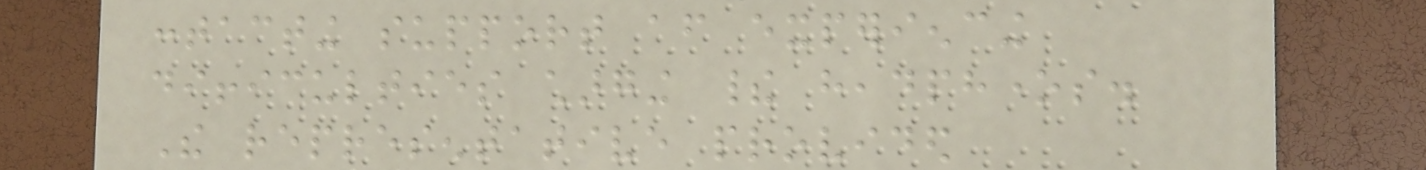contacting support after experiencing
difficulties charging their headphones.
The representative provided
